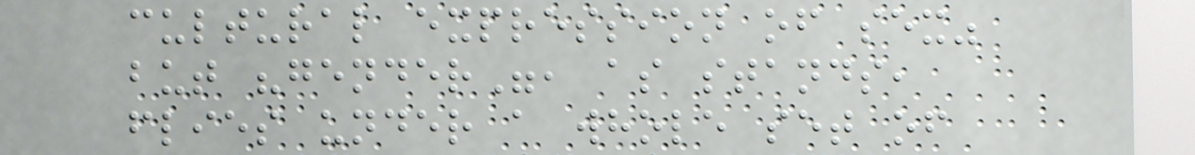cultural expression of sex"
but "gender", as stands,
flies under a whole set of
